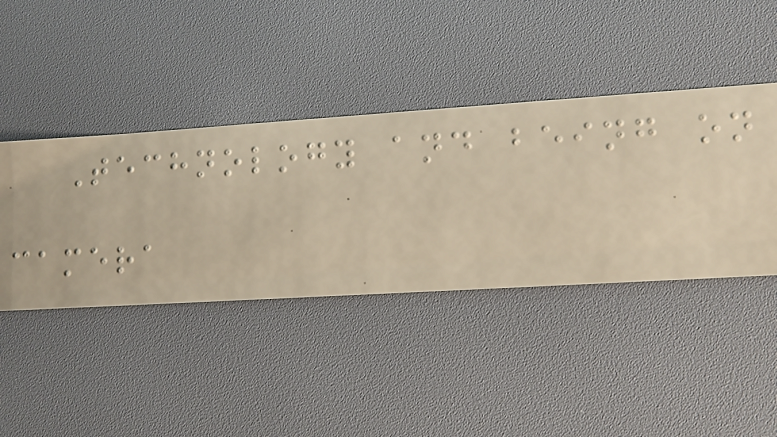Technology and being on
camera
